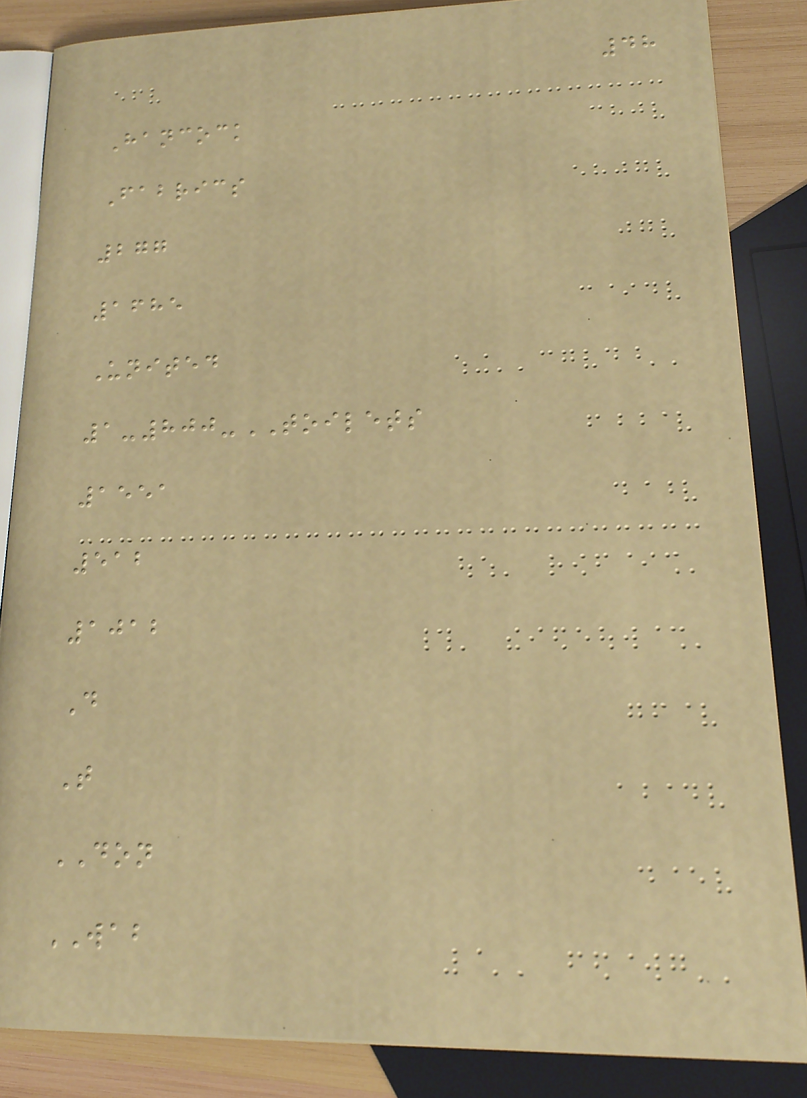48
Hancock
Fabrics
277
1685
United
1-800-TOILETS
1551
512
1012
D
T
DON
WAB
